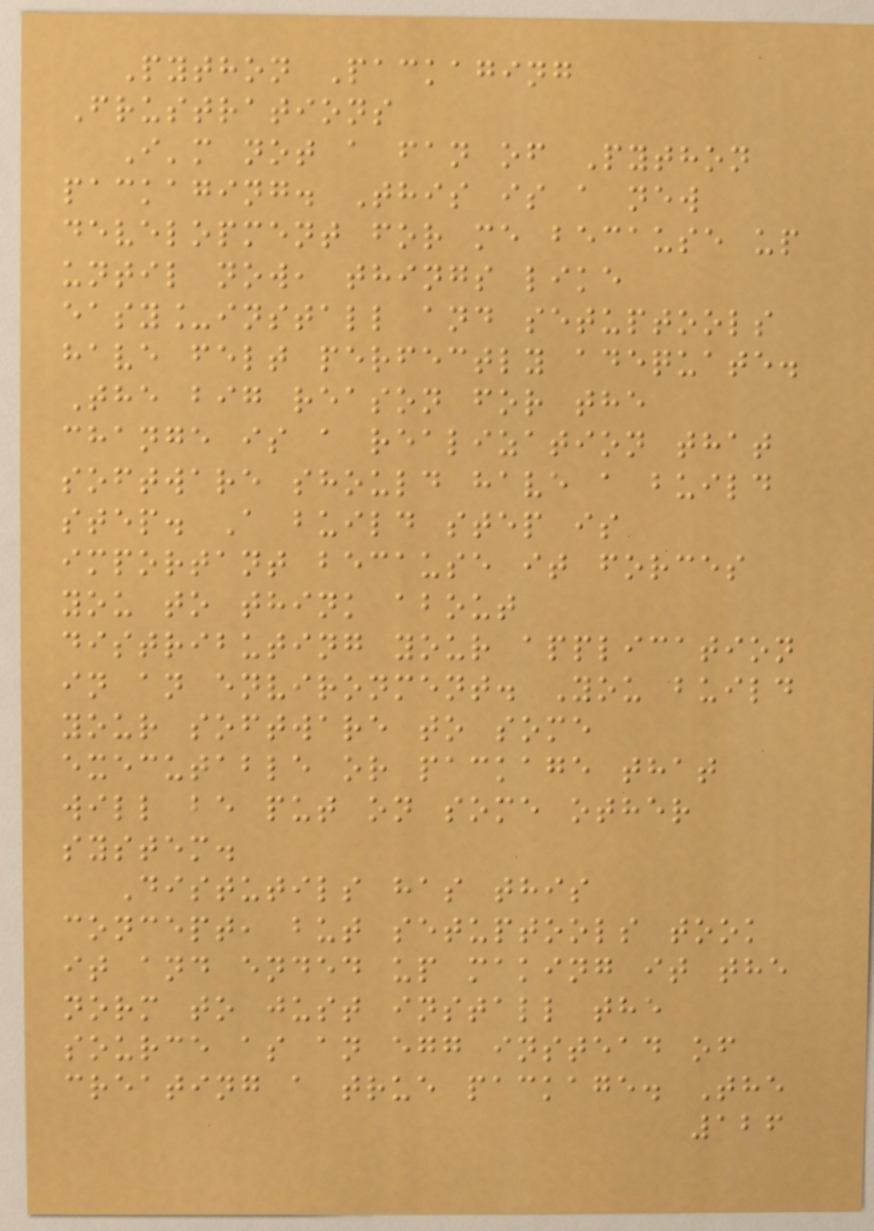Python Packaging
Frustrations
I'm not a fan of Python
packaging. This is a new
development for me because up
until now, things like
easy_install and setuptools
have felt perfectly adequate.
The big reason for the
change is a realization that
software should have a build
step. A build step is
important because it forces
you to think about
distributing your application
in an environment. You build
your software to some
executable or package that
will be put on some other
system.
Distutils has this
concept, but setuptools took
it and ended up making it the
norm to just install the
source as an egg instead of
creating a true package. The
126
